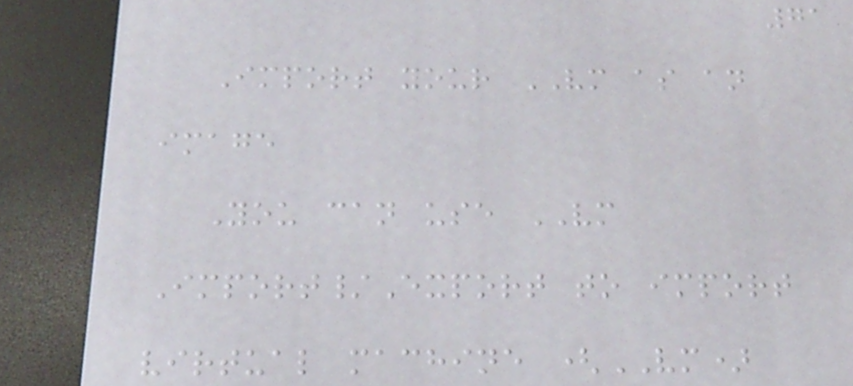71
Import your VM as an
image
You can use VM
Import/Export to import
virtual machine (VM)
